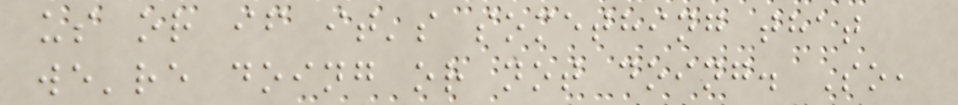us or if it's something that
we're doing or not doing. So,
